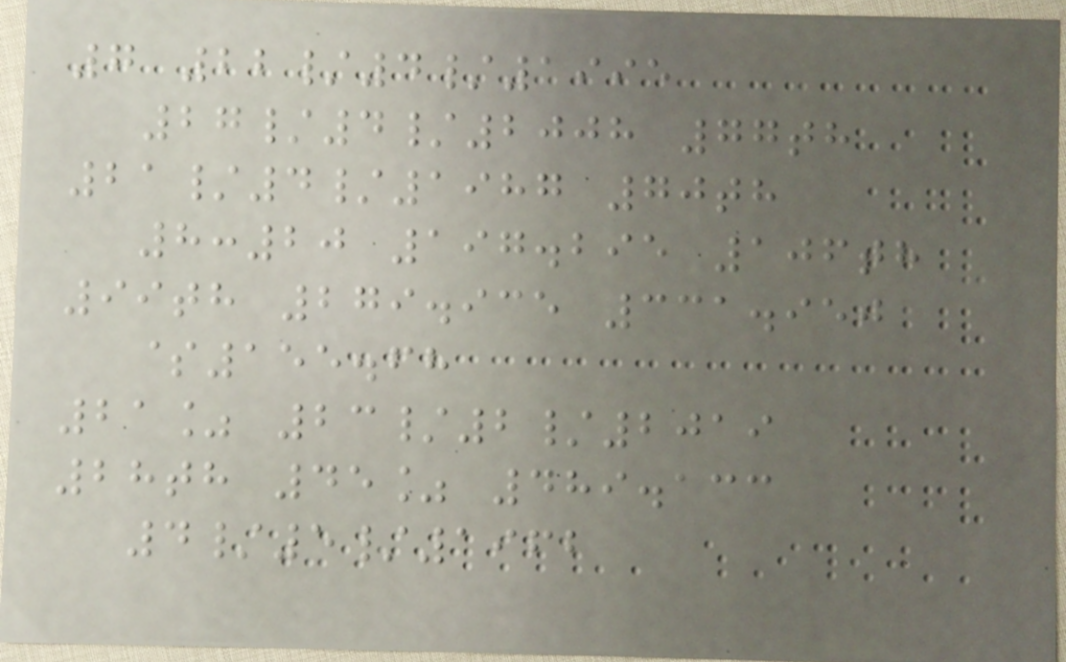7 22/4/1995
27/4/2008 77th
21/4/1987 70th
8:20 197.295 106th
99th 279.935 331.950
$155.68
21% 23/2/2019
28th 45% 489.133
4/5/1962
